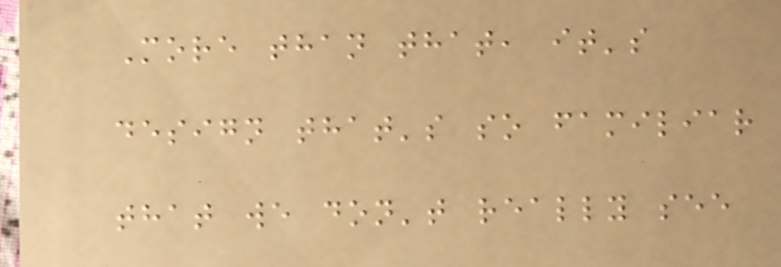More than that, it's
design that's so familiar
that we don't really see
